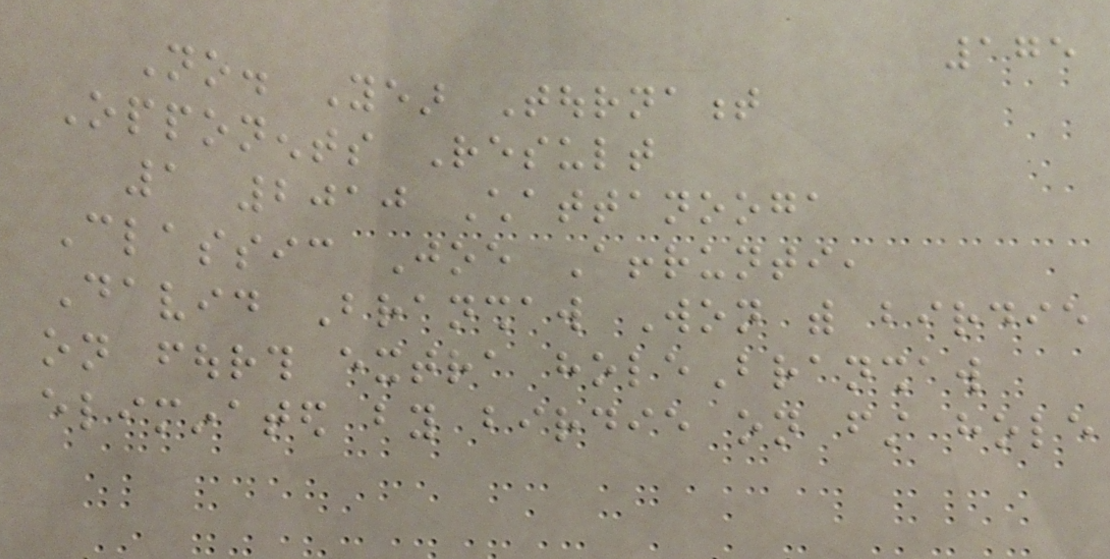175
No. Year Tournament
Opponents Result
1 2010 Chattanooga
Classic Joe Affrunti,
David Branshaw Won with birdie
on fourth extra holeBranshaw
eliminated by birdie on first hole
